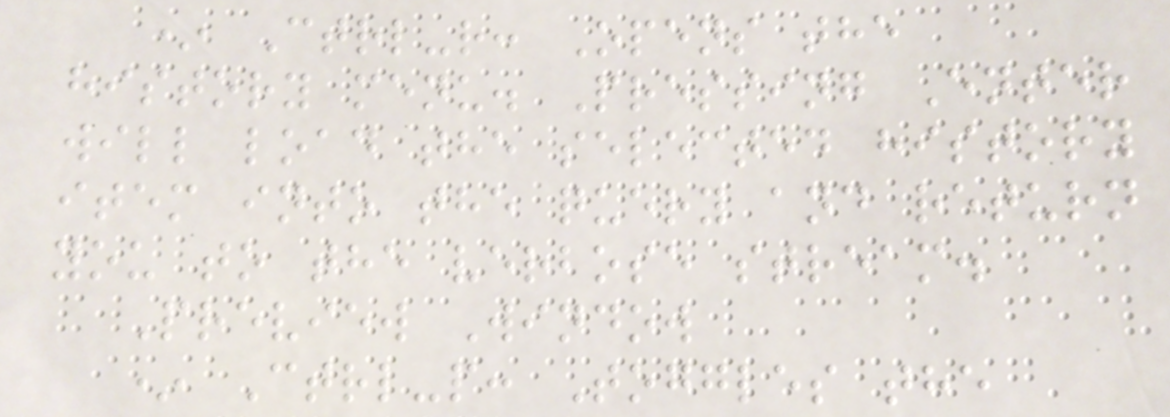* Ctrl-r: Opens the
history menu. Pressing Enter
will load the selected history
item into the query and return
you to the verbose stream.
Preview Window
* Ctrl-p: Toggles the
